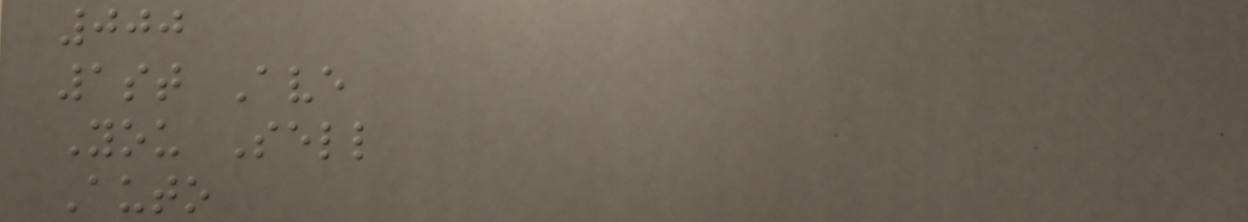000
1st Ave
You Sell
Auto
